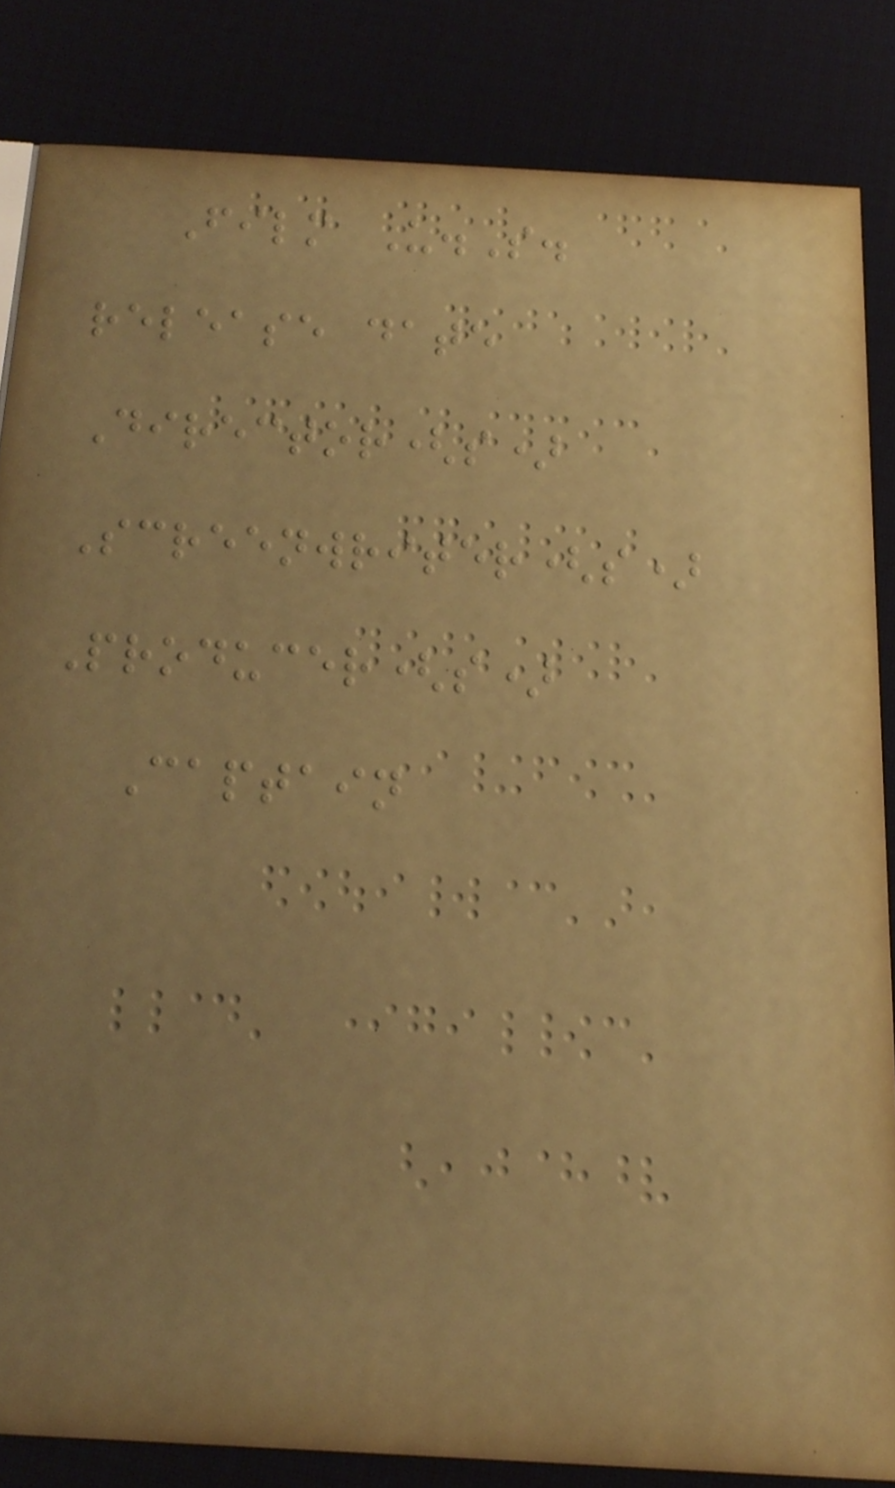Film U.S.
release date
Director(s)
Screenwriter(s)
Producer(s)
Captain
